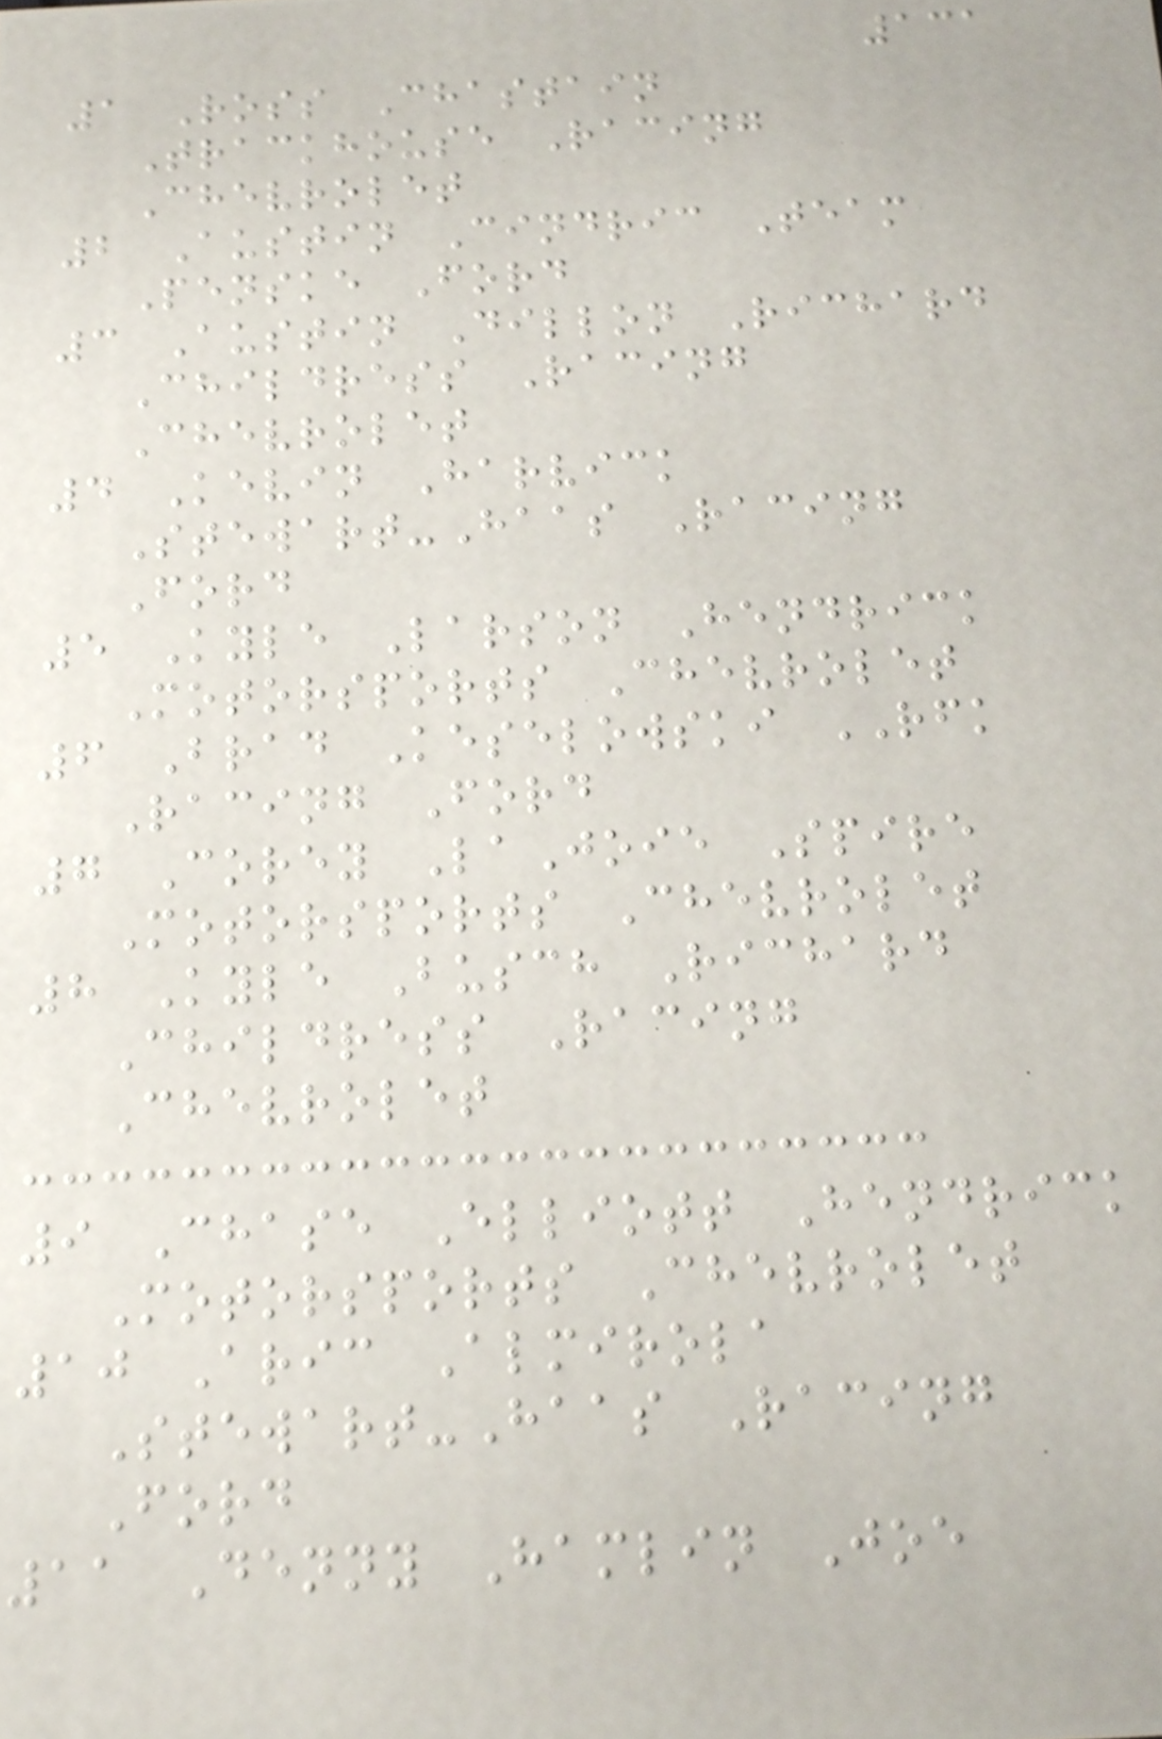131
1 Ross Chastain
Trackhouse Racing
Chevrolet
2 Austin Cindric Team
Penske Ford
3 Austin Dillon Richard
Childress Racing
Chevrolet
4 Kevin Harvick
Stewart-Haas Racing
Ford
5 Kyle Larson Hendrick
Motorsports Chevrolet
6 Brad Keselowski RFK
Racing Ford
7 Corey LaJoie Spire
Motorsports Chevrolet
8 Kyle Busch Richard
Childress Racing
Chevrolet
9 Chase Elliott Hendrick
Motorsports Chevrolet
10 Aric Almirola
Stewart-Haas Racing
Ford
11 Denny Hamlin Joe
